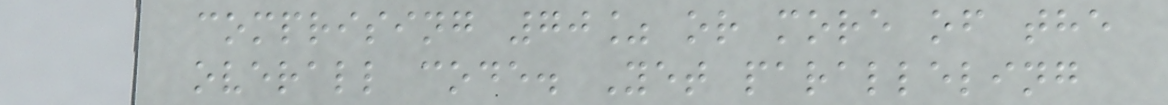comprising 70% or more of the
overall code. Yet paralleling
